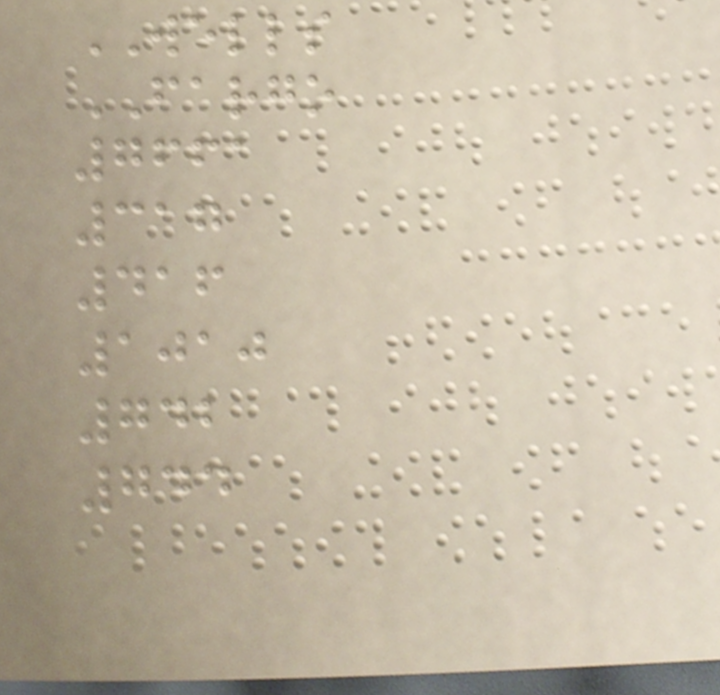WELLS
FARGO
7661
317
416
1010
742
744
